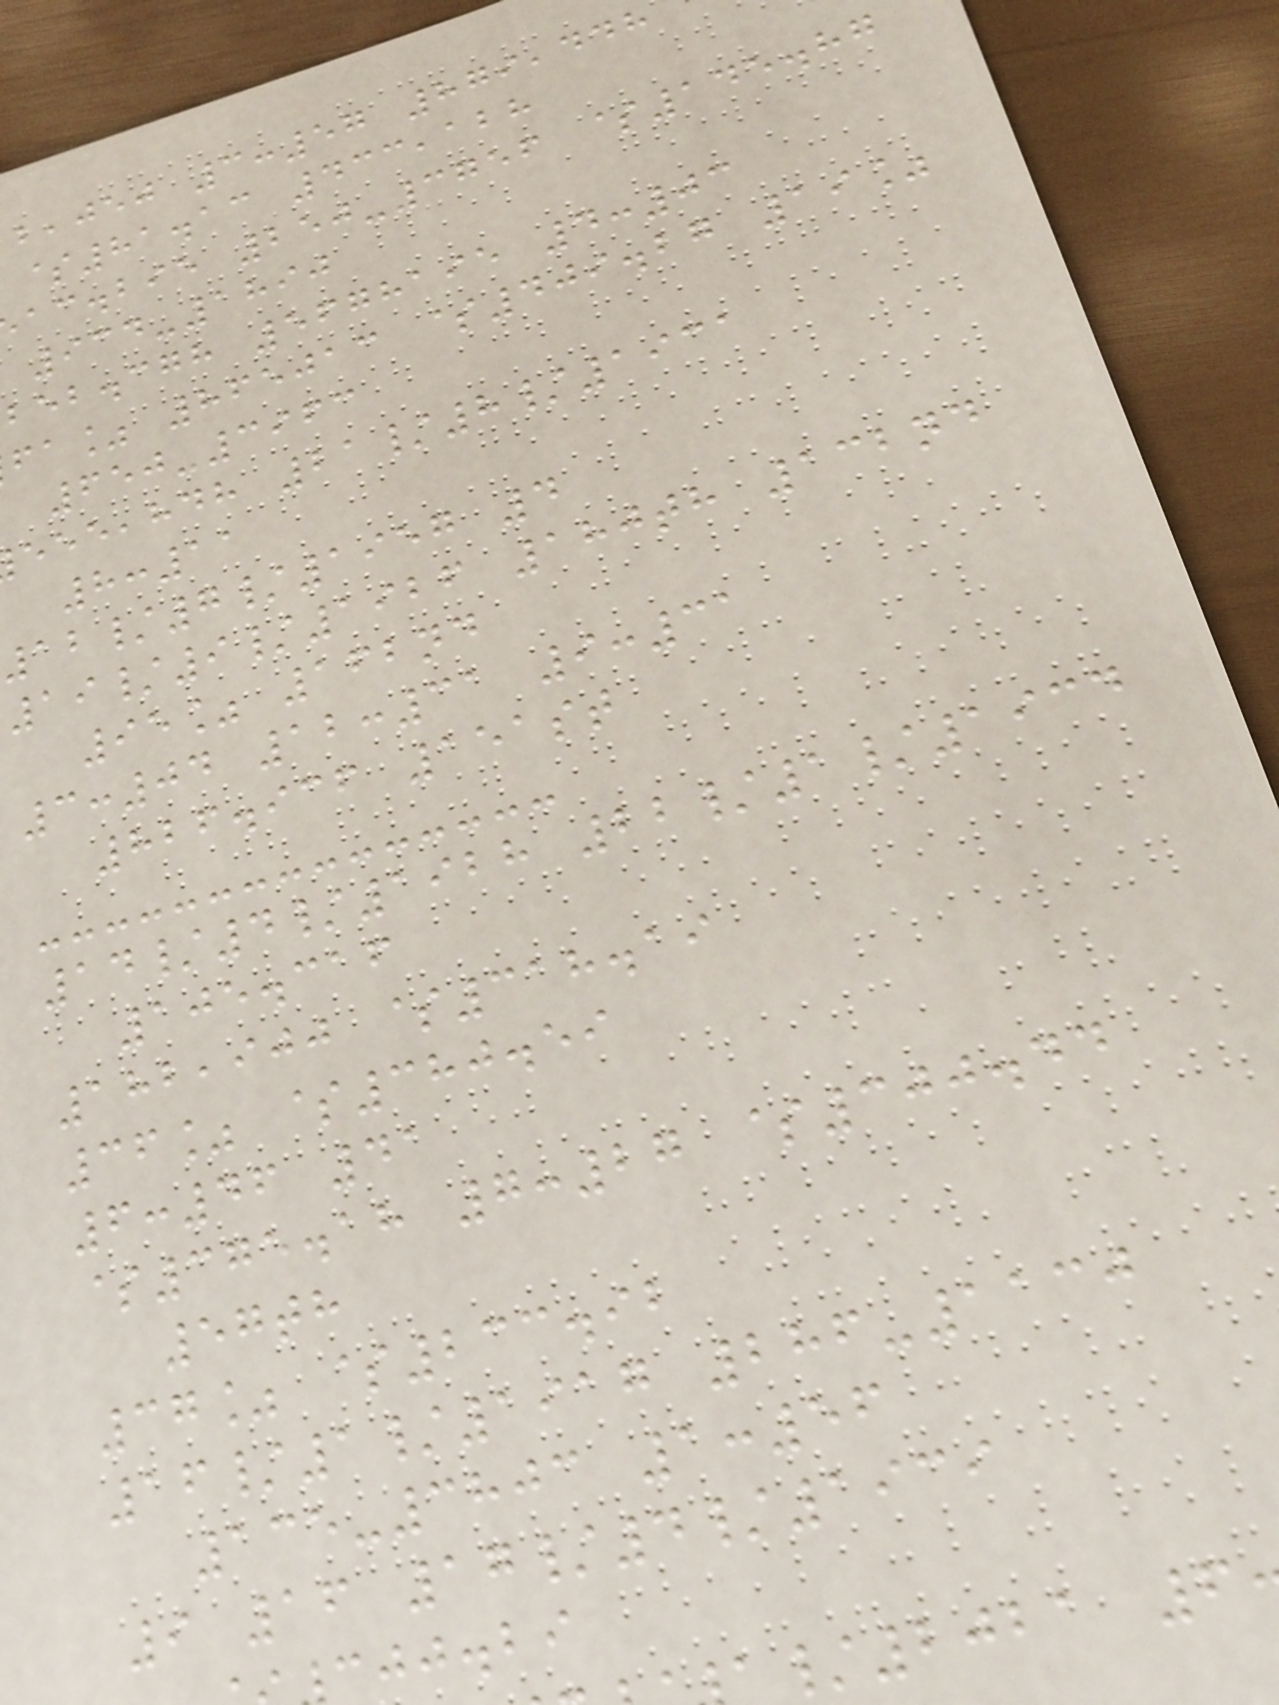,jej 3:57 879,448
$81.13 433,128
ac.bie 250-3756 $145.87
934-1890
beb.cgh 5678195 4:03
fa% 865013 $409.27 19%
650-3963
,hdh 21/8/1931
8:11
12/7/1957 4
19/9/1926 180th 132nd
95% 162nd
3:04 12:31 9:31
826.936 151st
14/4/1928 22/1/1934
105.316
182,900 $318.19
36% $380.59
6:46 41
$375.18 7:27 $300.44
57th
37% $233.92
16/1/1917 286-1130
135-3803 1:56
9 16 17/4/1939
jj.bi
/2021 6
